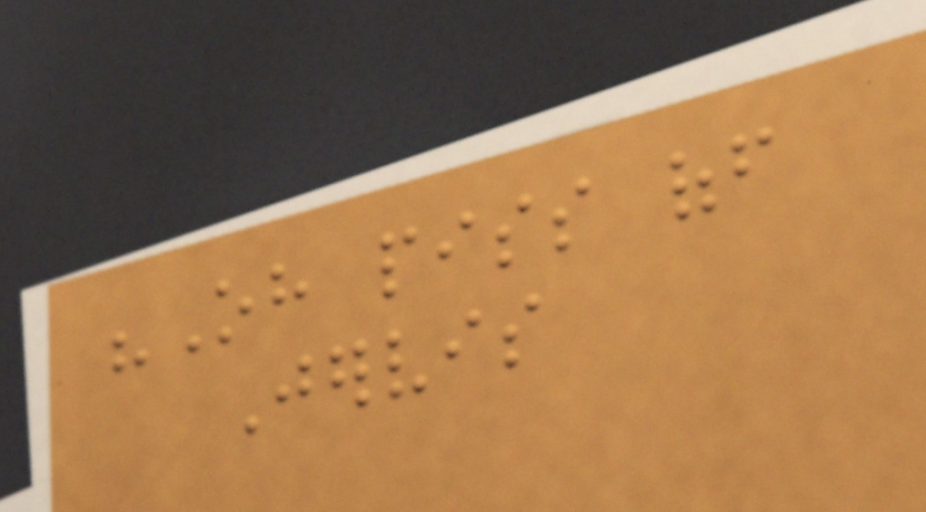"Oh piss off
Jervis
